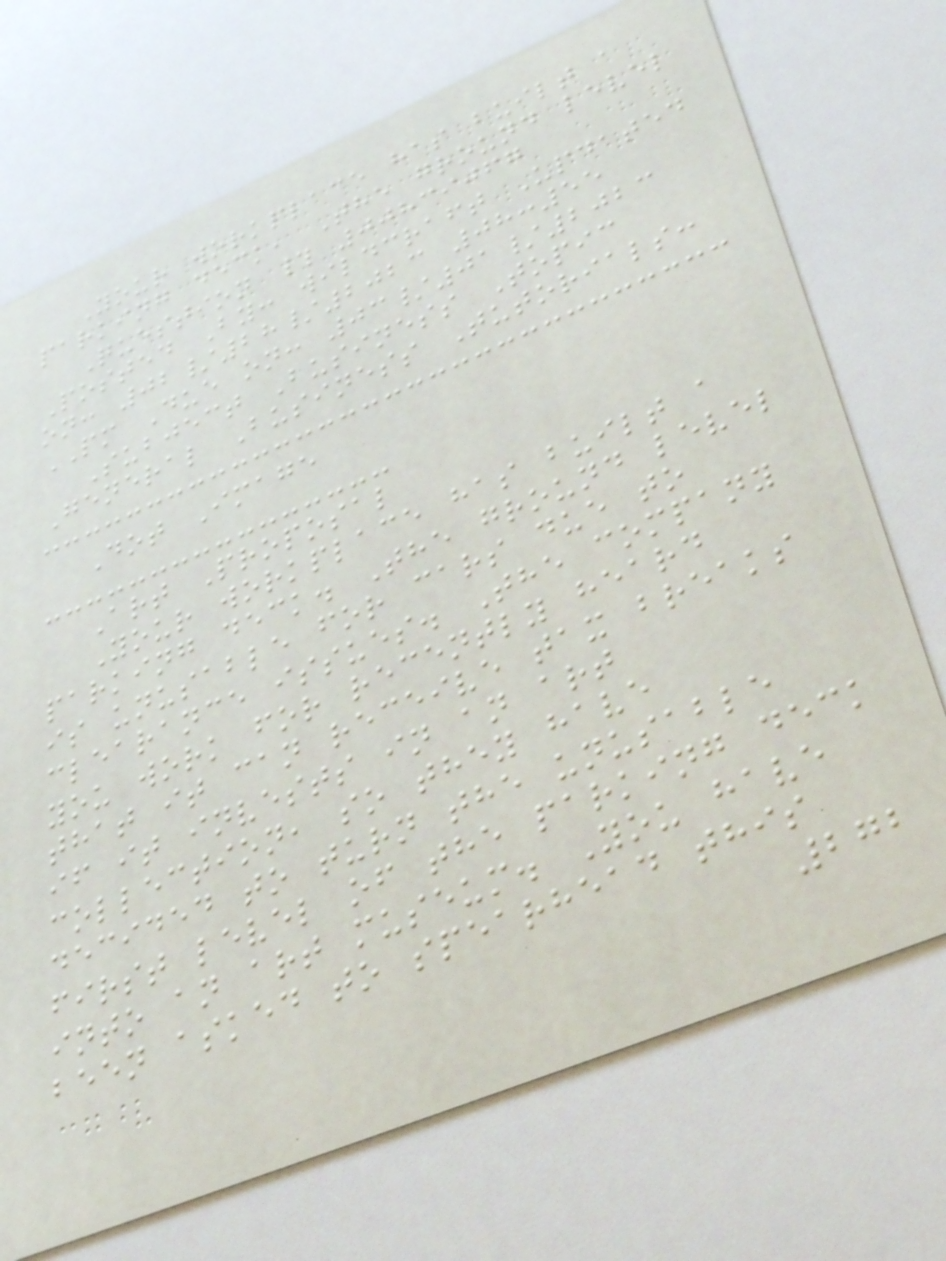Your workplace has built a
parking deck, The ground level
Question # 00839067
Posted By: wildcraft Updated
on: 02/28/2023 08:55
PM Due on: 03/01/2023
Subject Business Topic
General Business Tutorials:
Dot Image
Art Proposal
Your workplace has built a
parking deck. The ground level
is unusable for cars due to
clearance issues. The company
you work for recently heard
that it can receive tax breaks
if it invests in an art
collection, so they have
decided to turn the unusable
first level of the parking deck
into an art museum. You have
been asked to spearhead this
272
